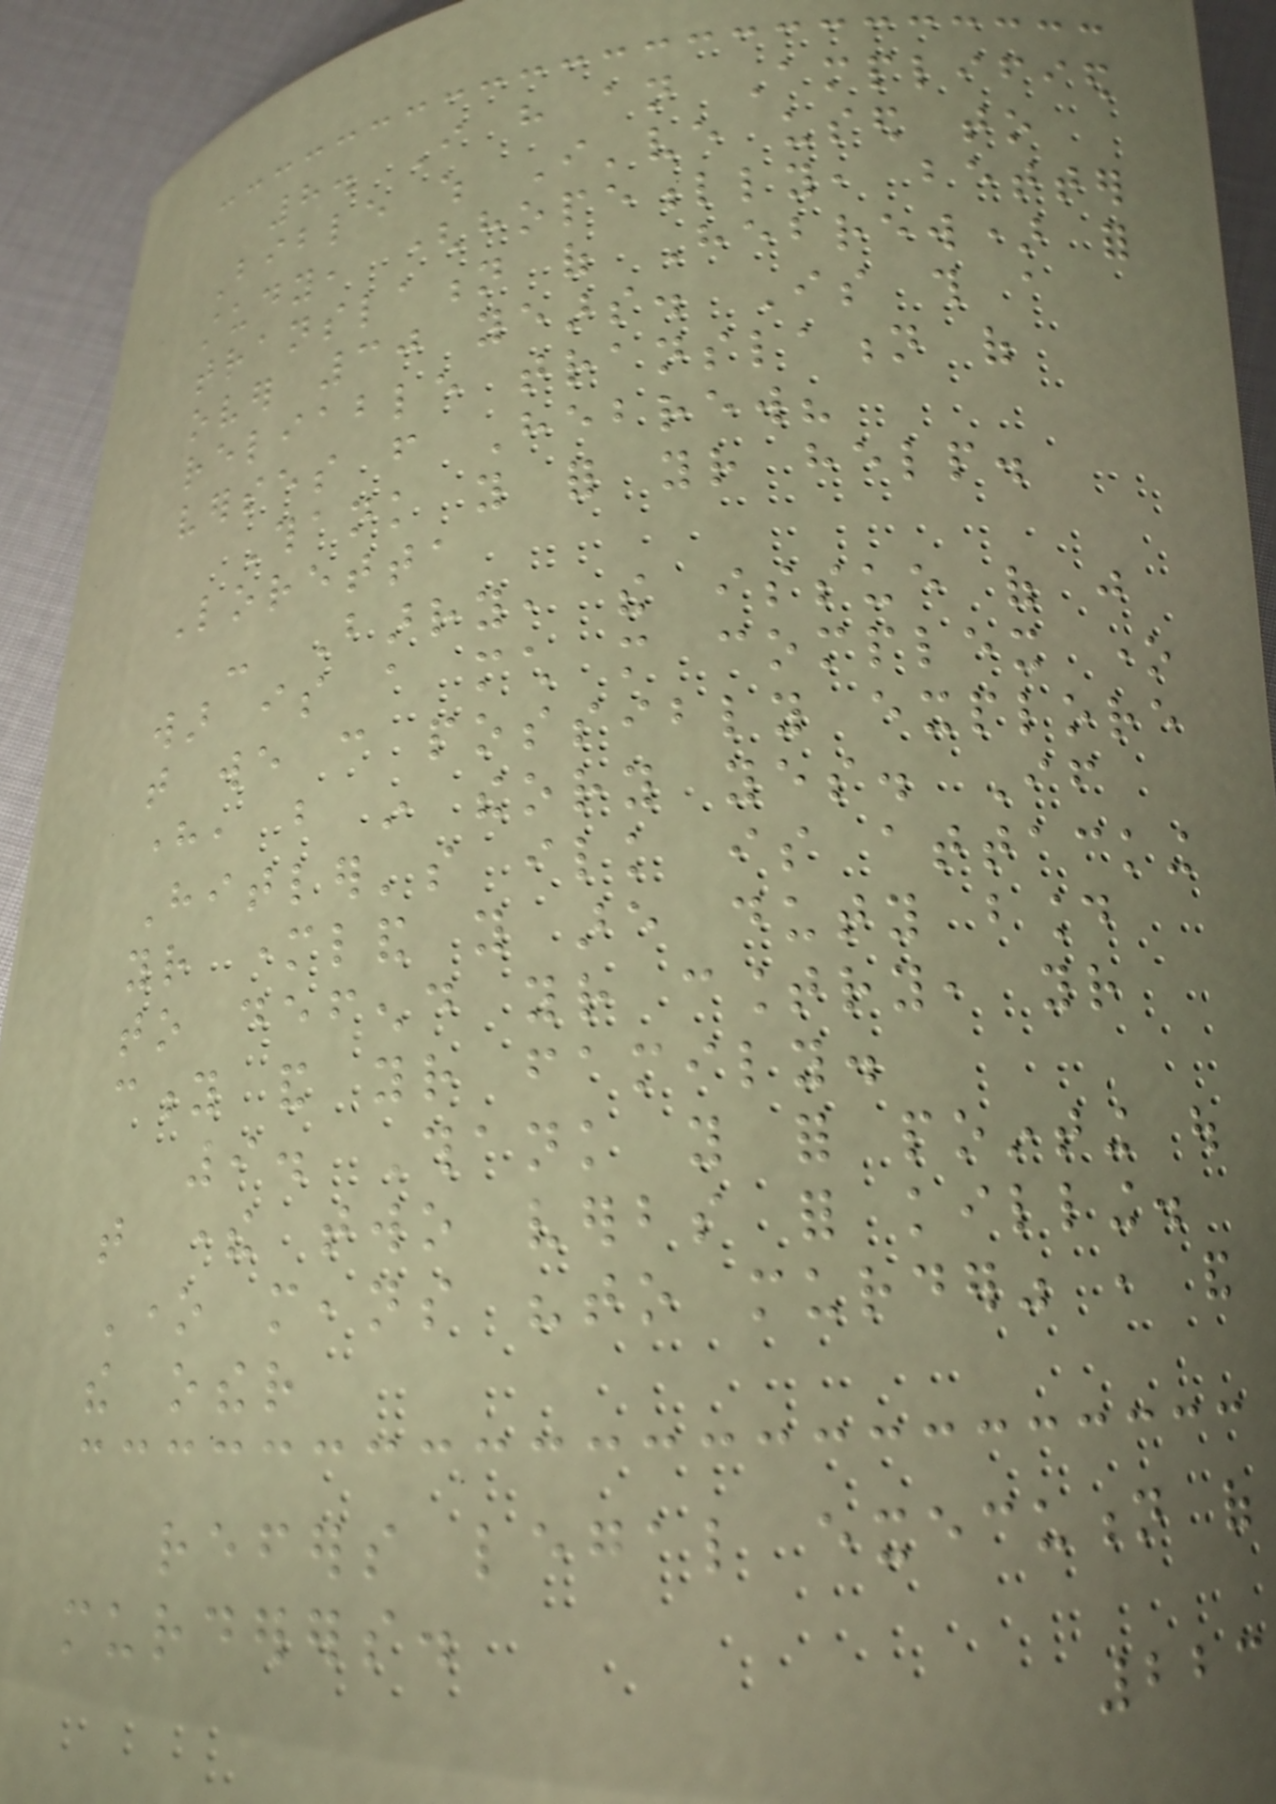8. I have an Amplified
Bible which I've used to
study, (hopefully, better
translation of Hebrew) for
over 30 years. Is this a
reliable translation of
verses from Hebrew?
Thank you for your help.
Loretta
- Barry, the issue of just
war is a much more complex one
that we can possibly explore
here, but in theory yes. If
Hitler's ilk is attacking
your motherland you are duty bound
to defend your country, your
city and your family.
9. Thank you for pointing out
that there two verbs for killing.
One means "to murder" , and
the other
refers legal execution of
murderers.
223
